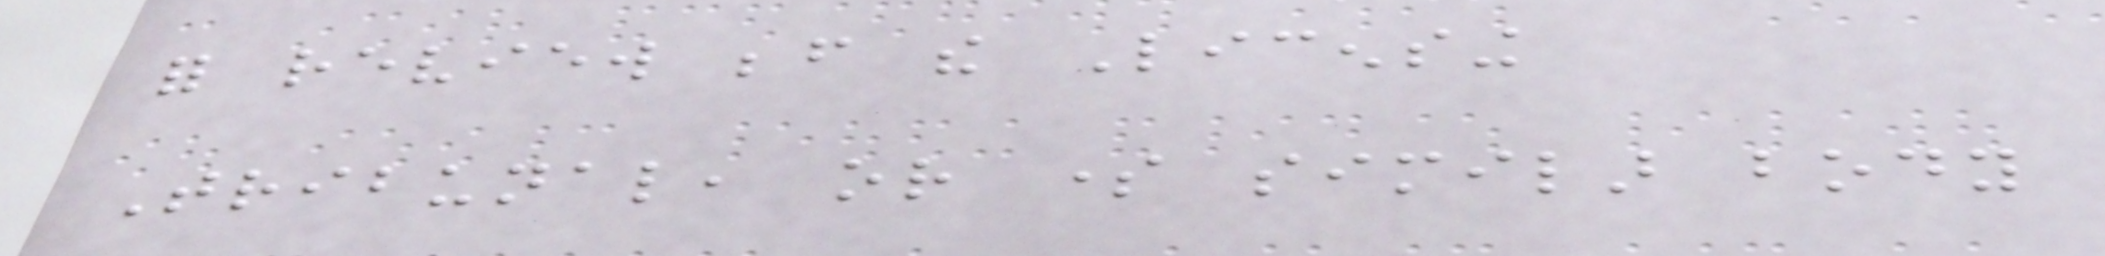for review before the Licensing
Tribunal, or some similar body
